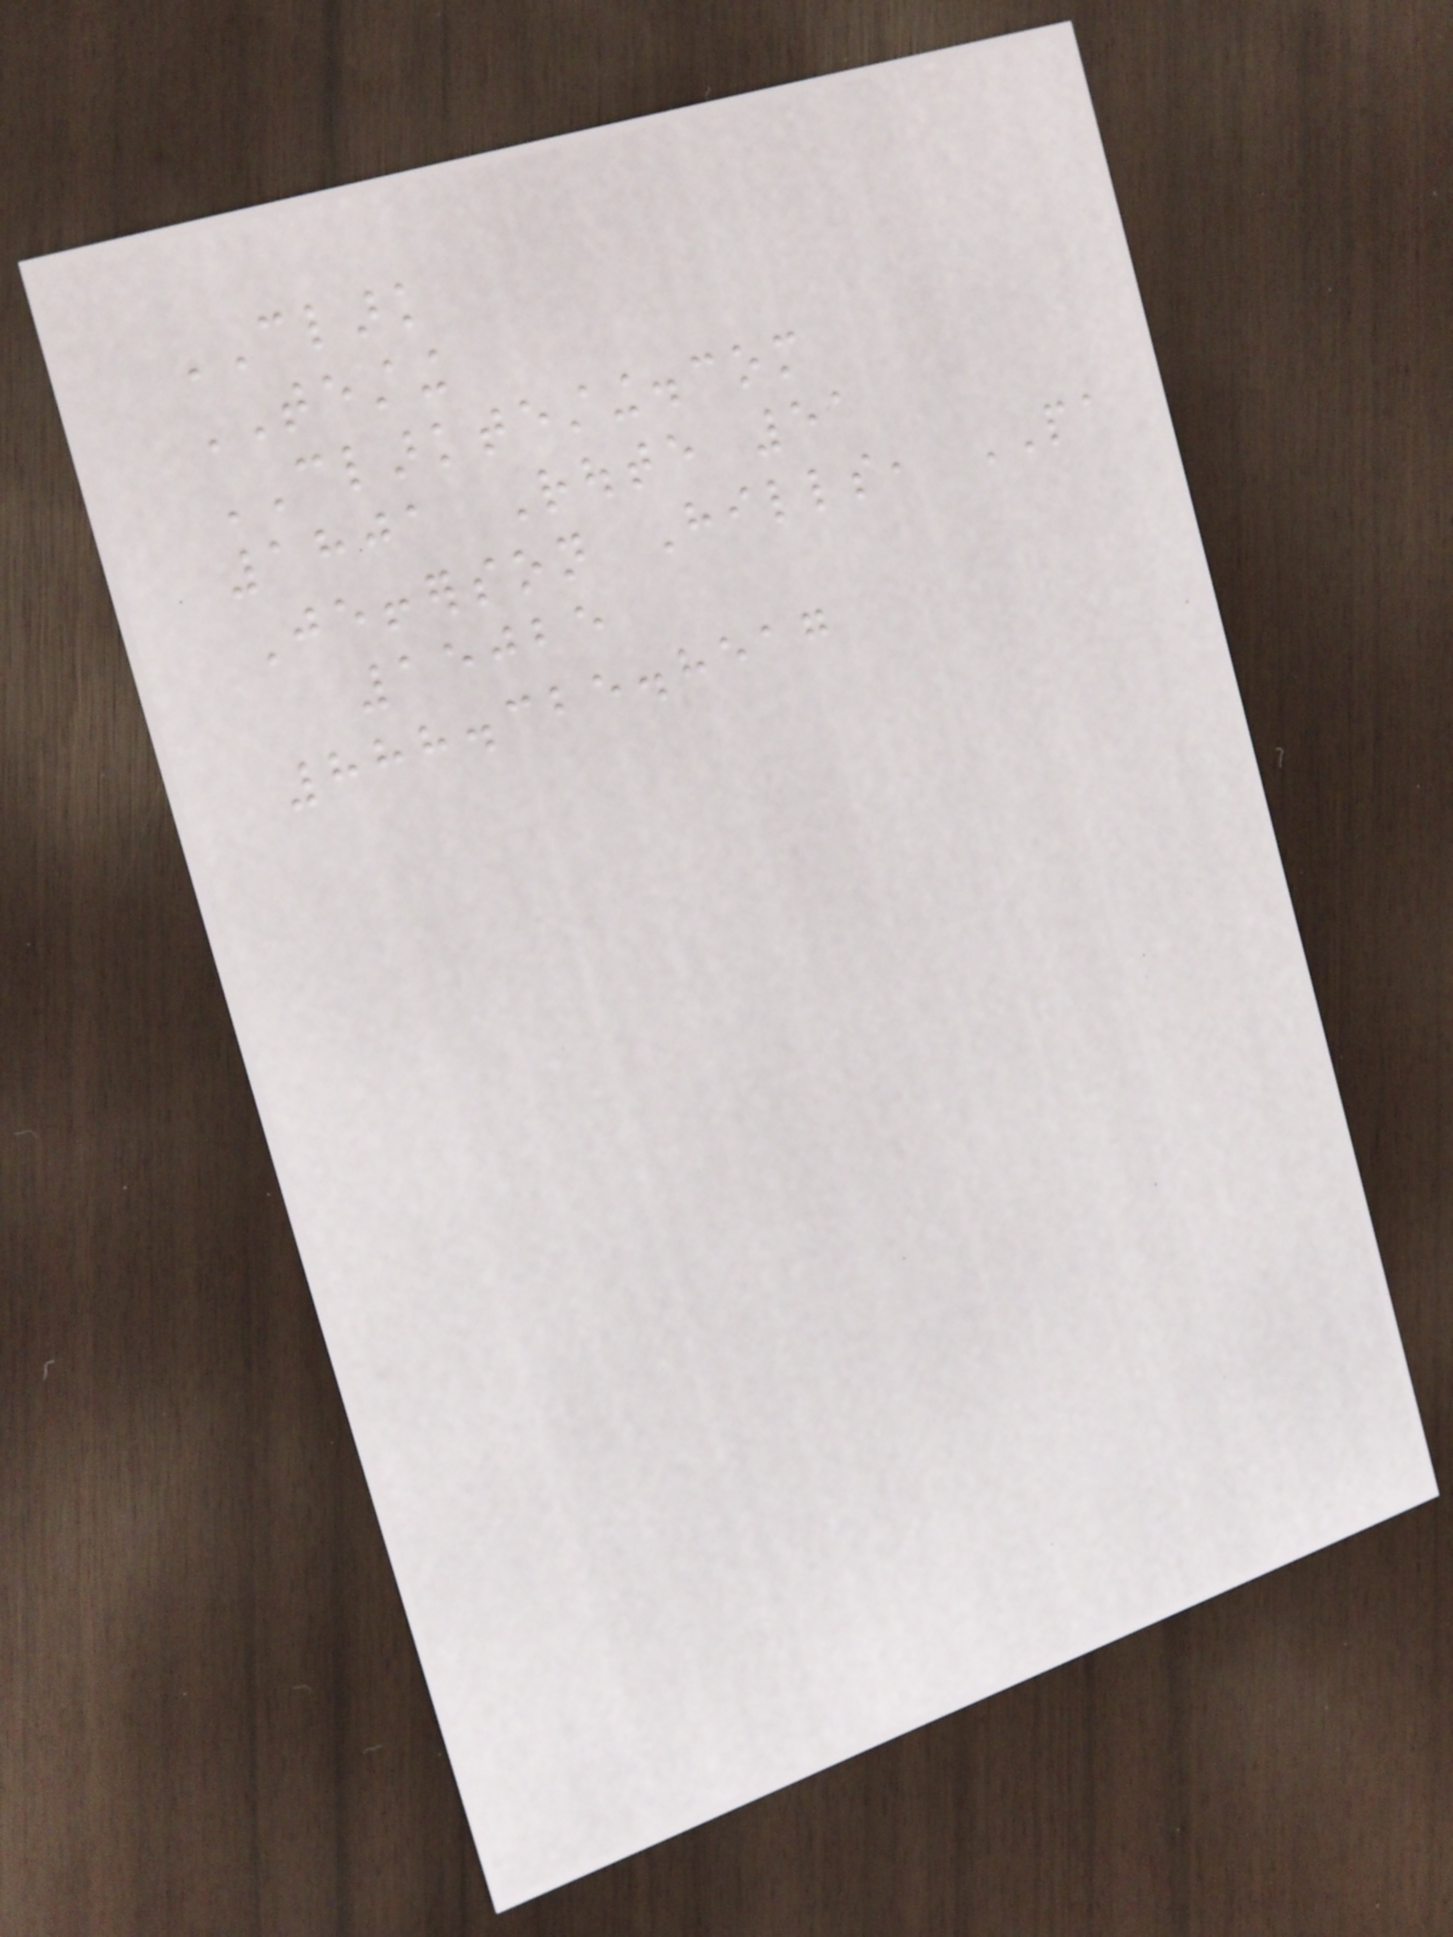CLARK
TESTING
CLARKTESTING.com
1801 Route 51
Jefferson Hills, PA
15025
888.325.8517
